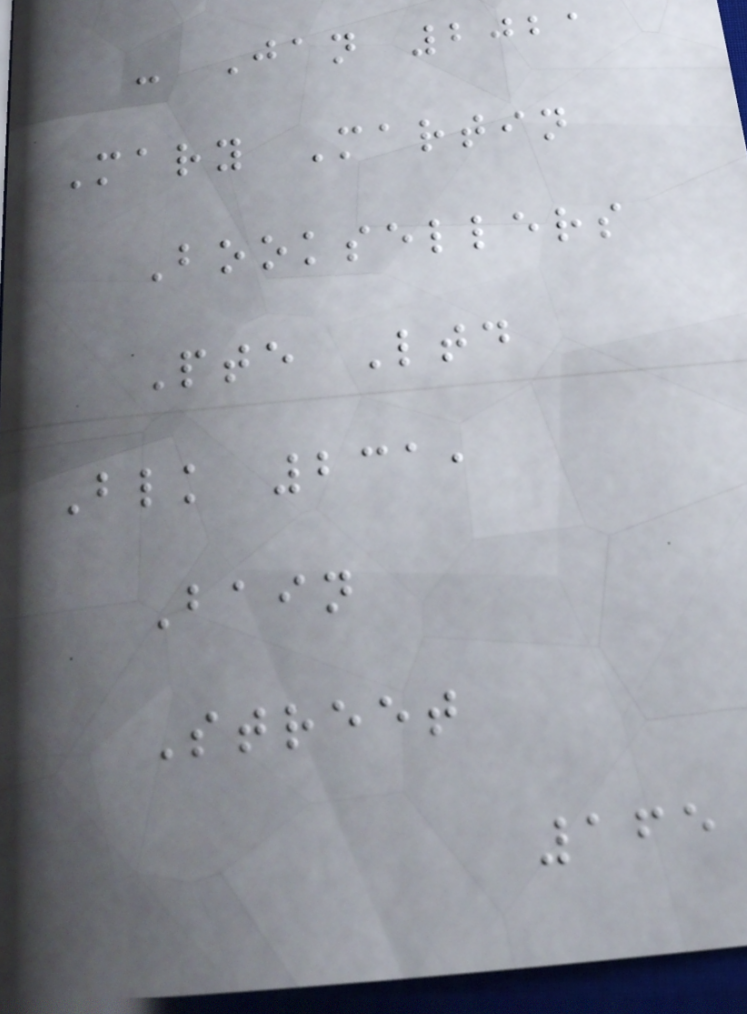- Jan 2021
Mary Martin
Booksellers
Pte Ltd
Blk 231,
Bain
Street
165
